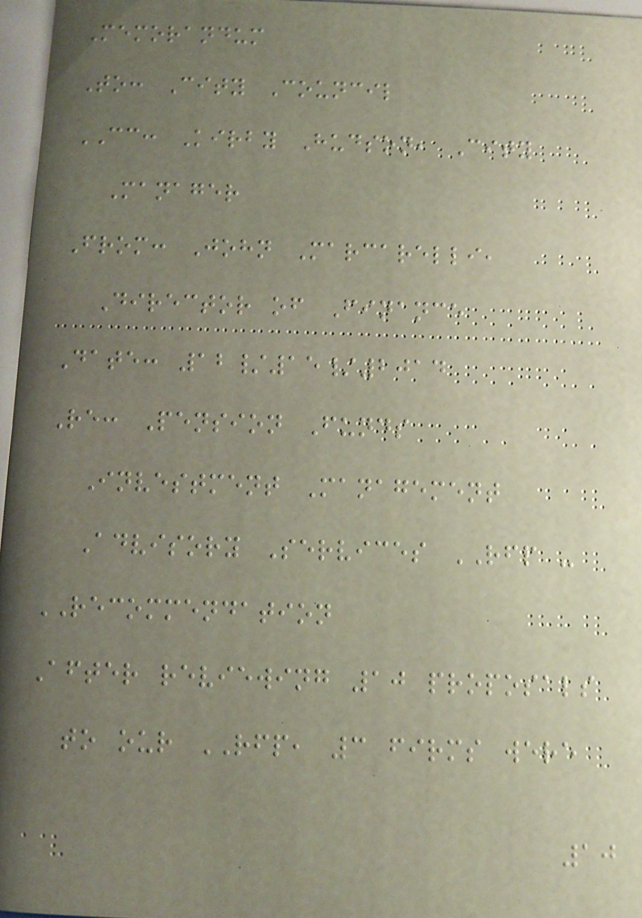Memorandum
To: City Council
CC: Kirby Hudson, City
Manager
From: John Marcarelli,
Director of Finance
Date: 12/15/2014
Re: Pension Funds
Investment Management
Advisory Services RFP -
RECOMMENDATION
After reviewing 10 proposals
to our RFP, 3 firms were
10
